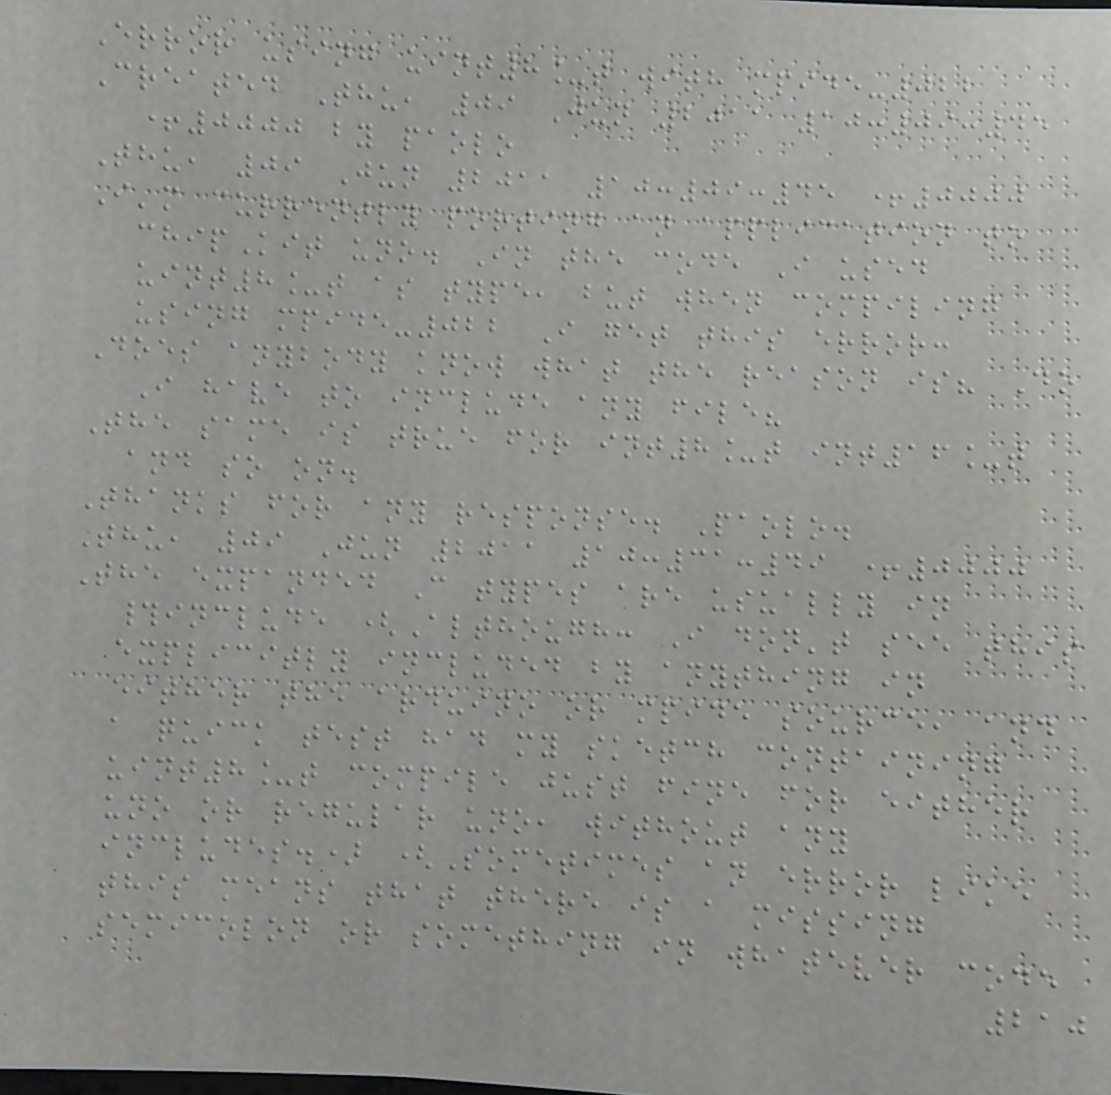Error using uint8_t with mpide-022
Created Thu, 09 Jun 2011 10:09:45
+0000 by paolo
Thu, 09 Jun 2011 10:09:45 +0000
I'm currently porting an application to
chipKit uno. In the code I used
uint8_t as type, but when compiling
using mpide-022 I get this error:
Does anybody know what the reason is? Do
I have to include any file?
The same is true for int8_t int16_t
and so on.
Thanks for any response. Paolo.
Thu, 09 Jun 2011 10:31:49 +0000
The expanded C types are usually in
#include (Although: I don't see this
explicitly included by anything in
either the arduino or mpide source, and
a quick test had my sketch containing
uint8_t compile just fine for either
uno or regular uno, without any
includes.) (Sometimes an error like
this means that there is a missing
semicolon or something in whatever code
210
